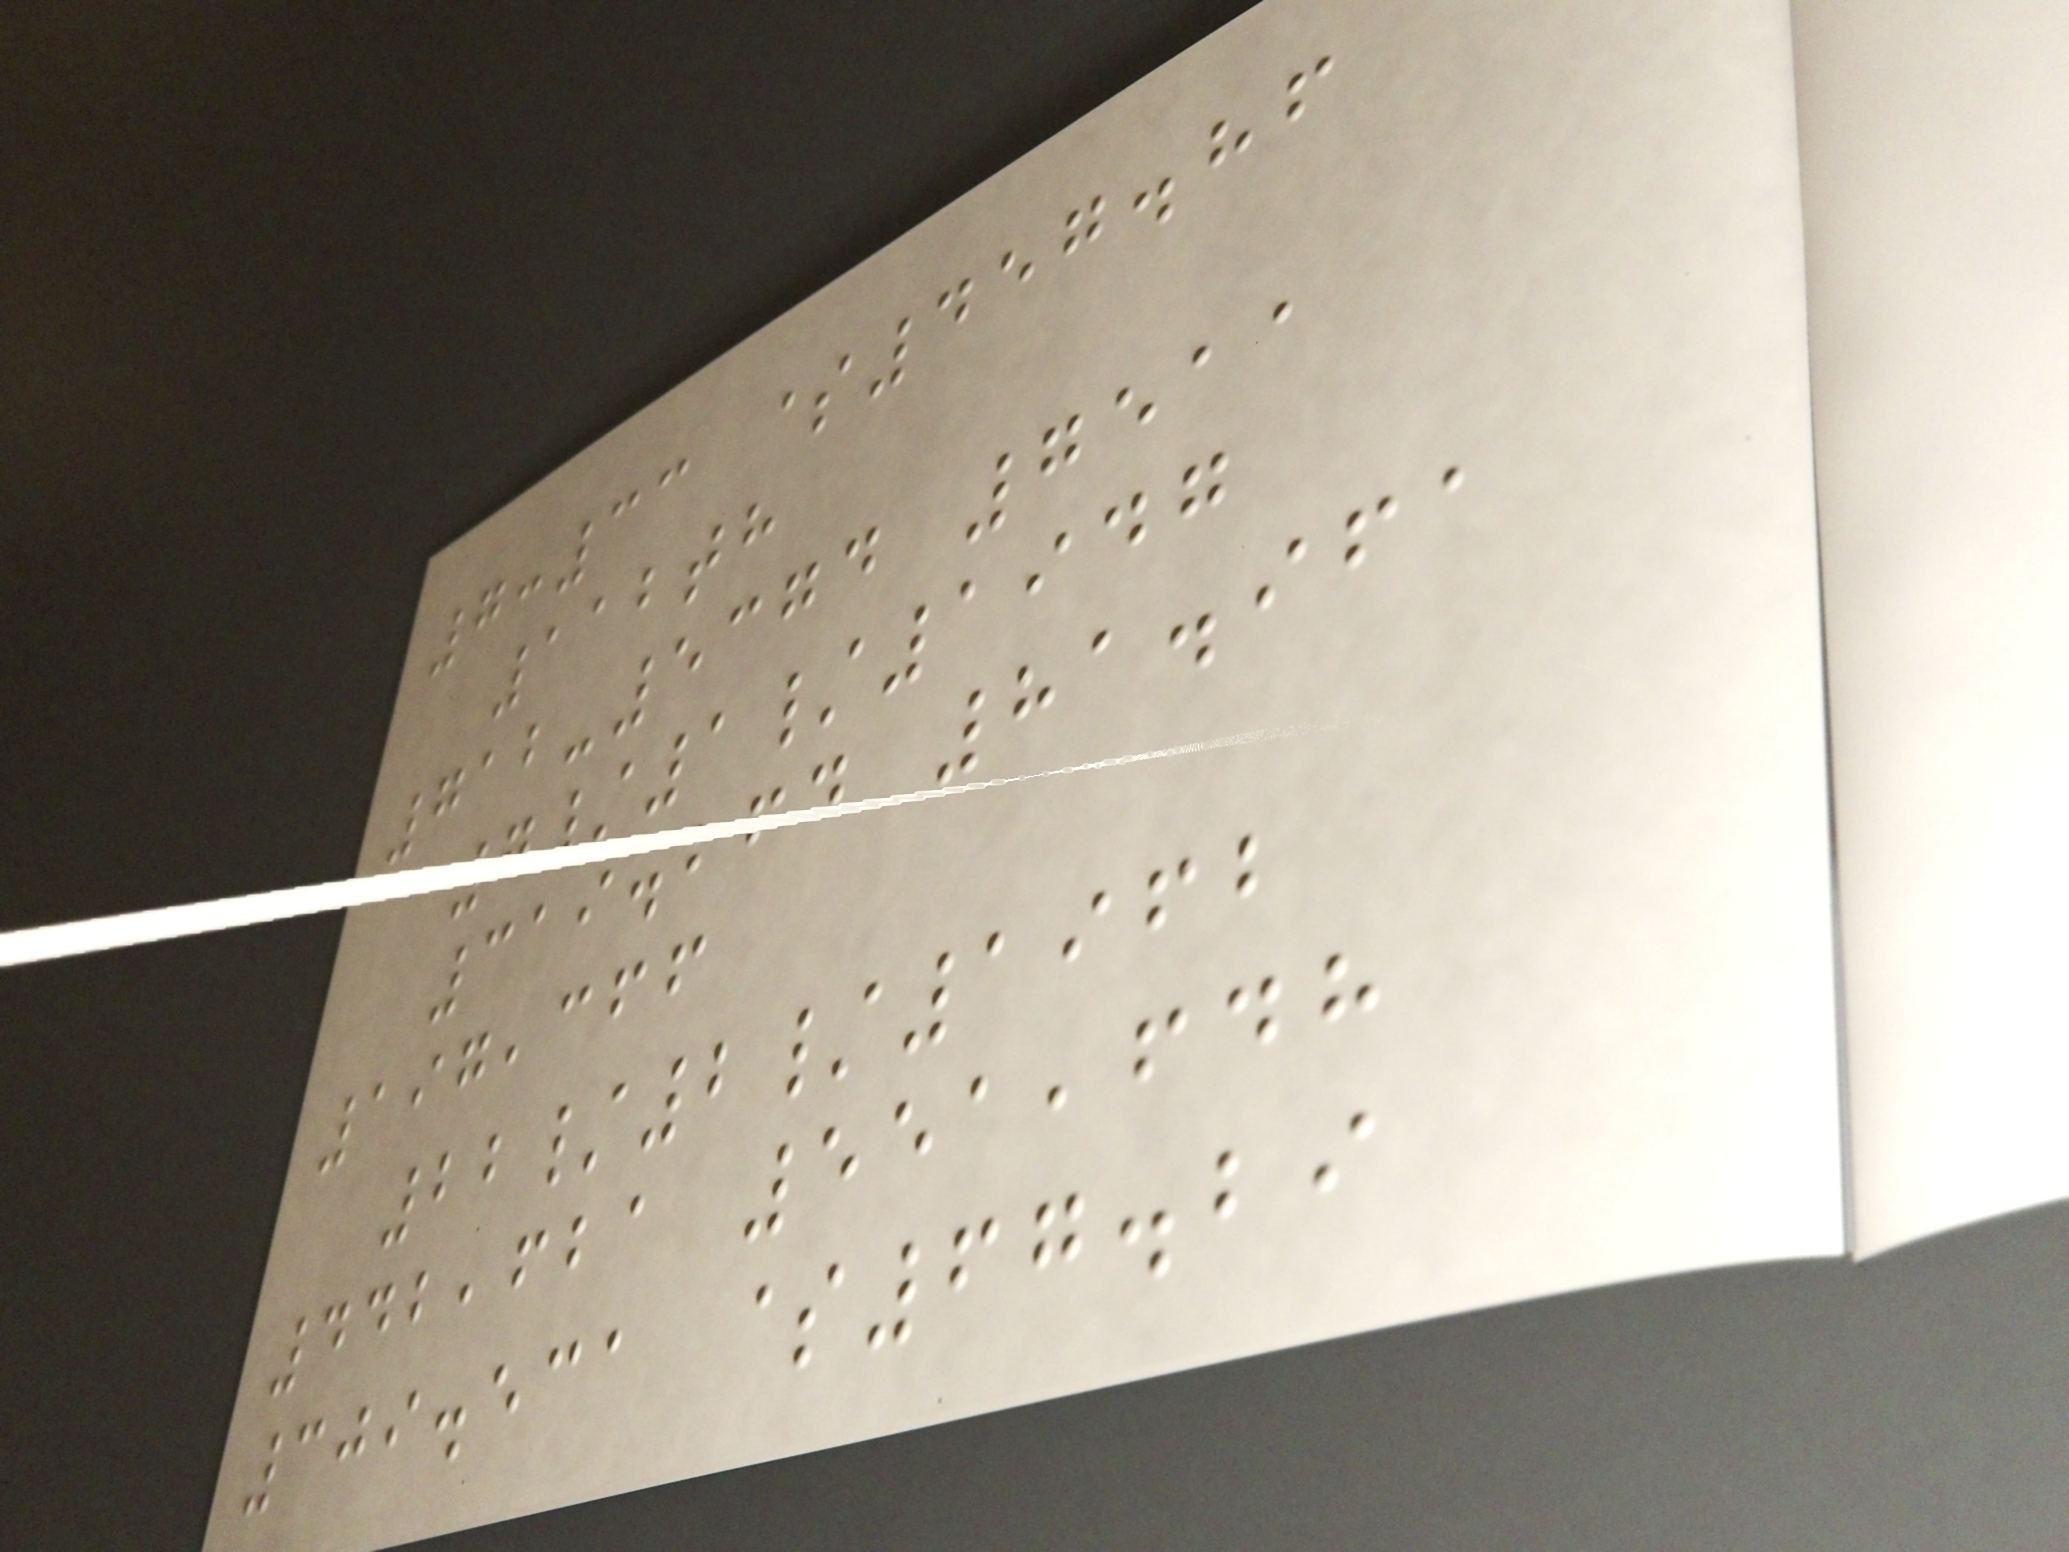7:33 $457.86
112th
712-5374 7511
7/1/1947
319.264 81.961
197,366
22/2/1962
442,621 551,648
309.531 $67.29
